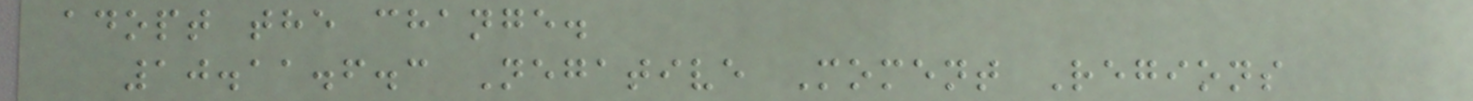adopt the change.
10.11.6.3 Negative Moment Regions
